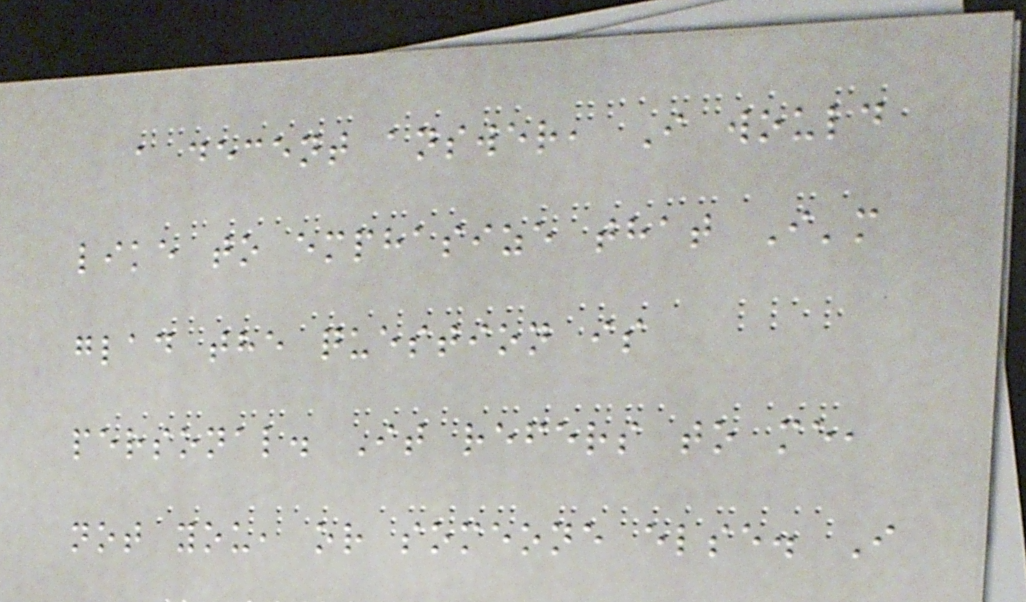a decent answer, I would
like to emphasize that I'm
glad the question is
personal. It refers to me,
not you, or someone else. I
